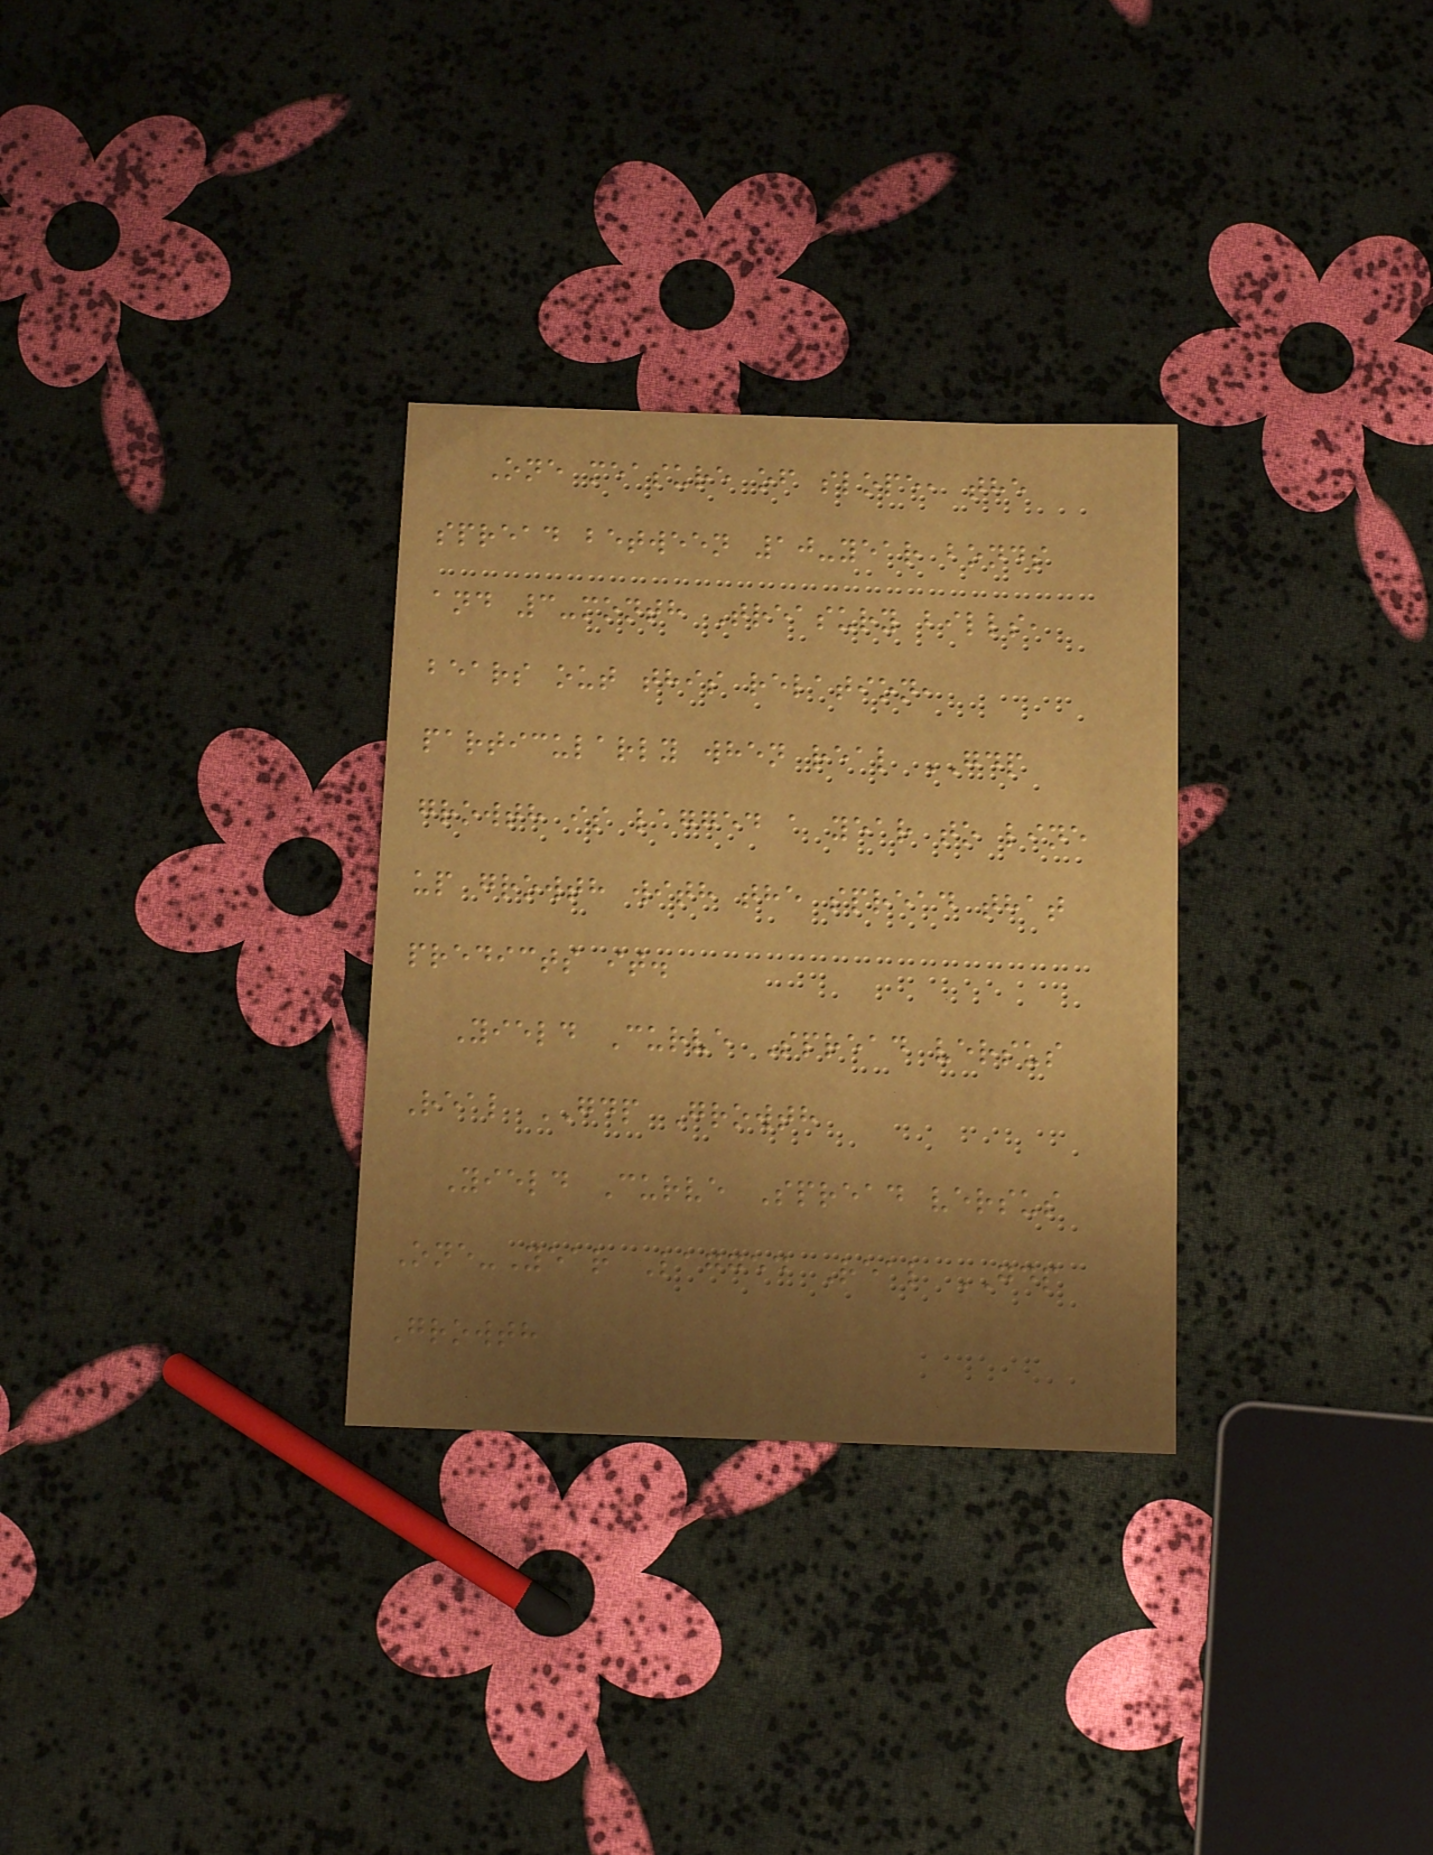One measure of slope, the
spread between 10-year bonds
and 3-month Treasury bills,
bears out this relation,
particularly when real GDP
growth is lagged a year to line
up growth with the spread that
predicts it.
Yield Curve Spread versus
Real GDP Growth
Yield Curve Spread versus
One-Year Lagged Real GDP
Growth
